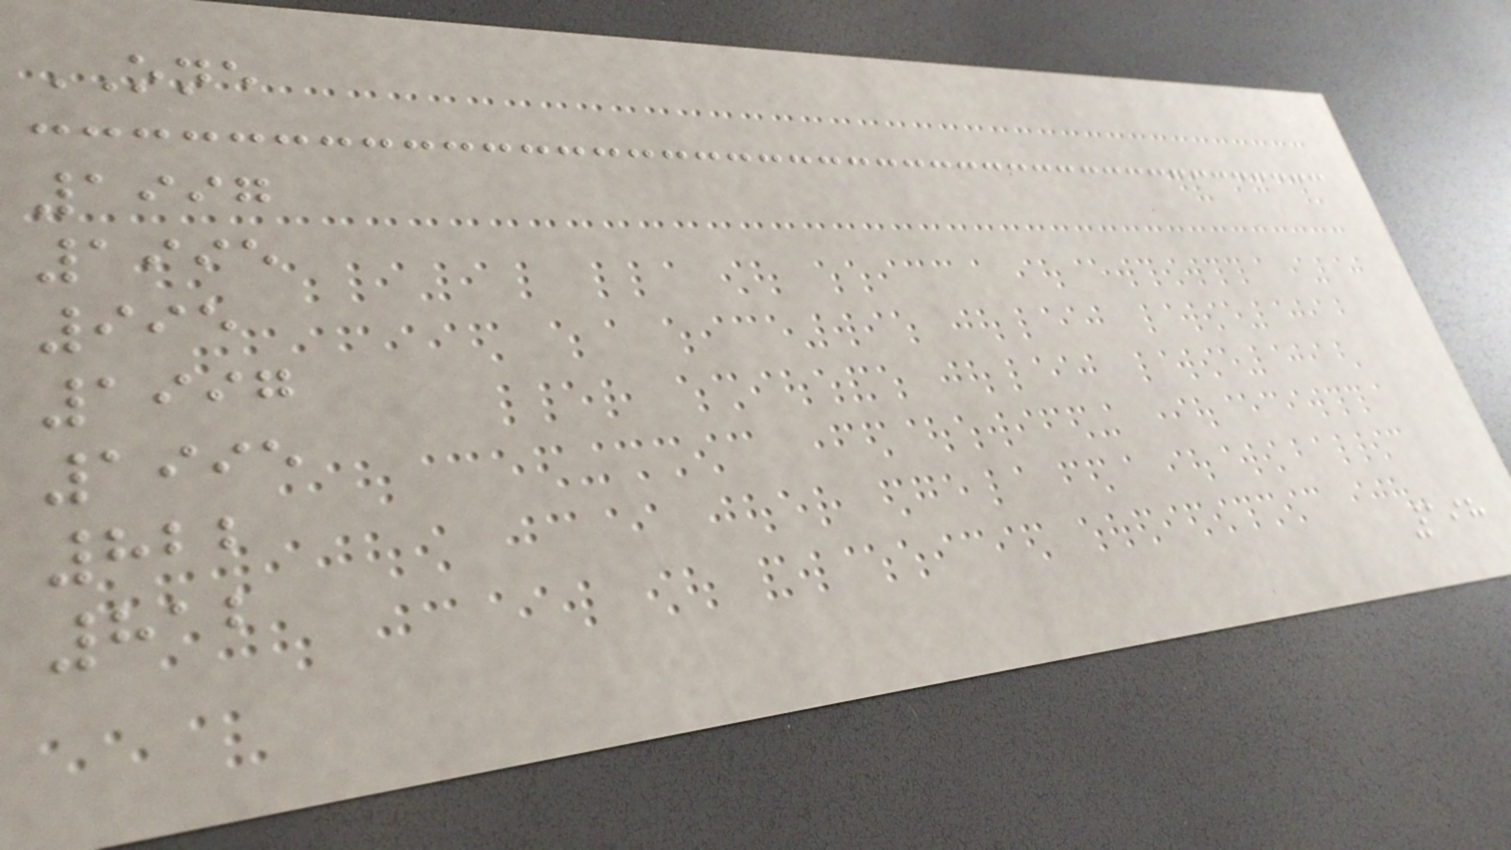ONE
1997
1995
995
1997
1995
822
812
198
